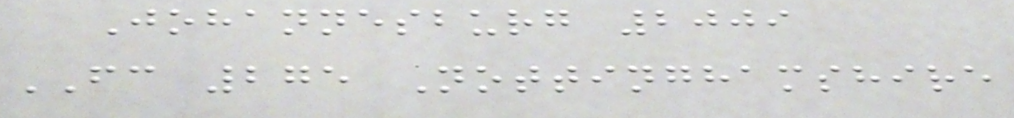Johannesburg 2009
FC 275 Nottinghamshire
